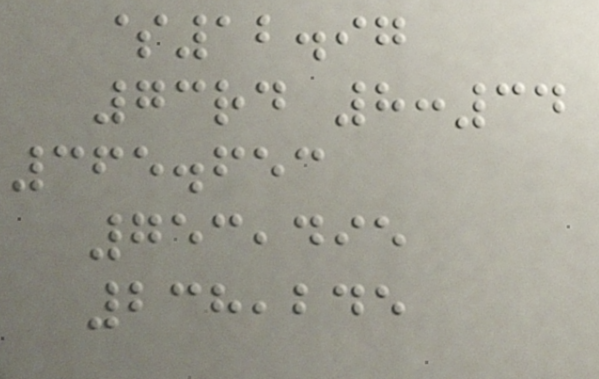$12.97
73rd 8:34
365.653
753,495
238,245
